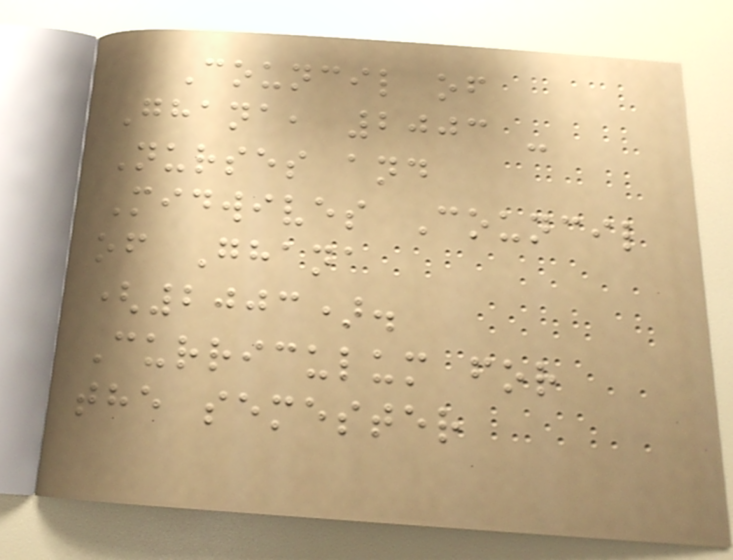Council of
Ghana, 2003 -
Nurses and
Midwives Council
of Ghana
(2003).
Curriculum for
the semester
